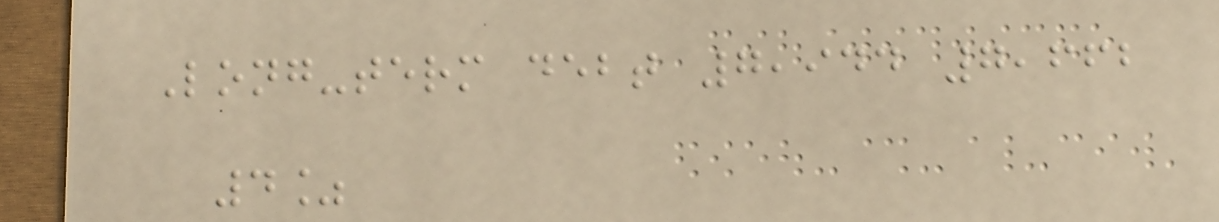Long-term debt 7,944 7,662
4%
